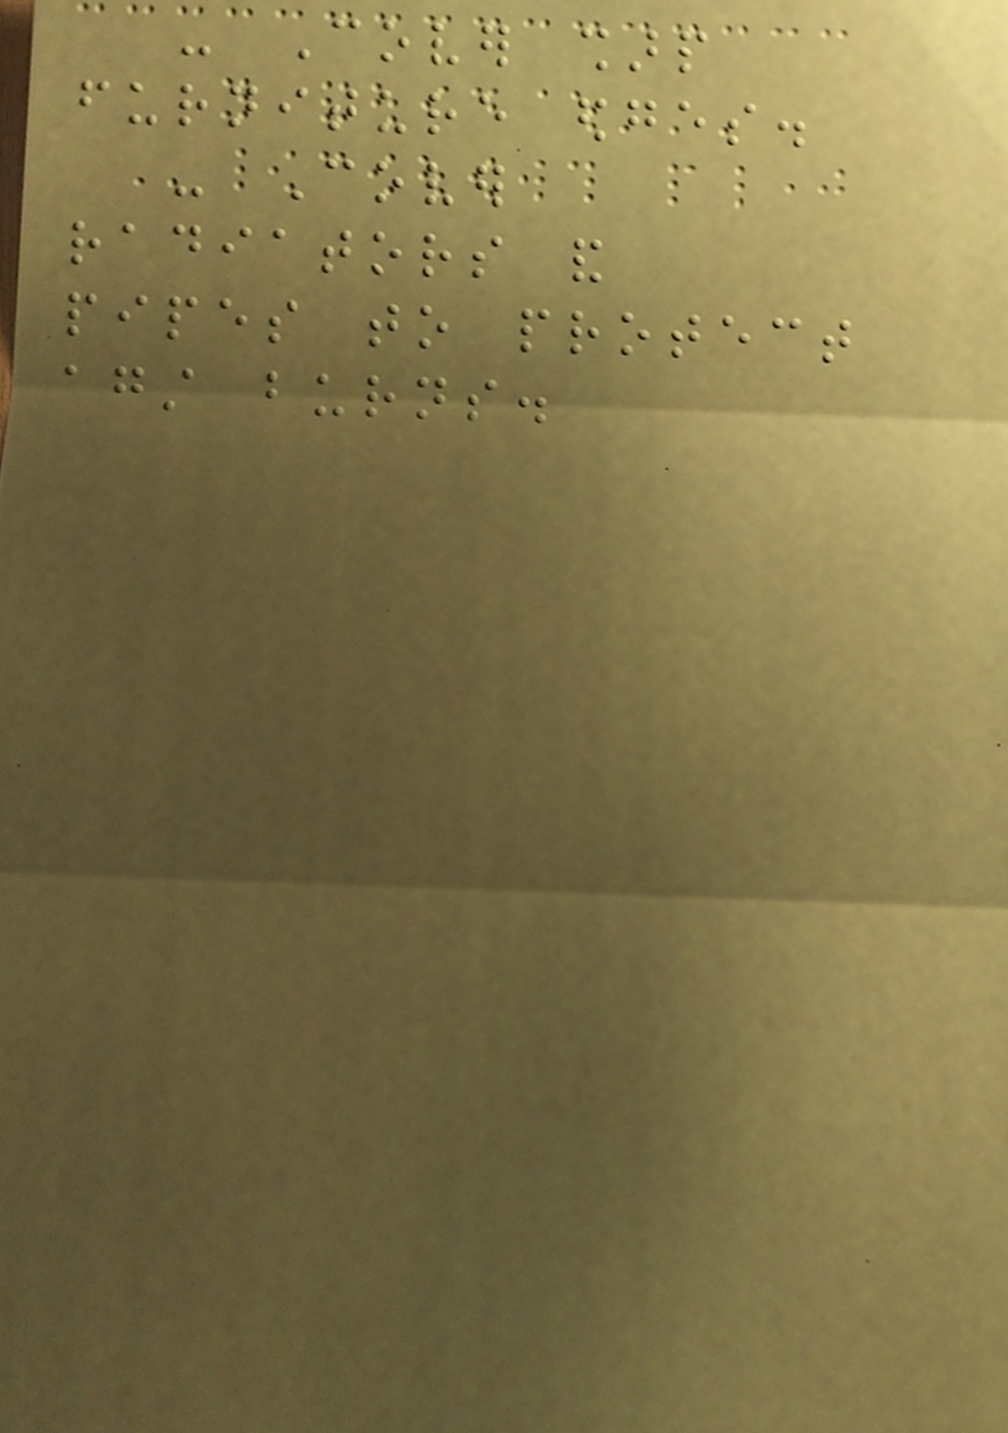- Cover sharp
furniture edges.
- Cover
radiators and
pipes to protect
against burns.
